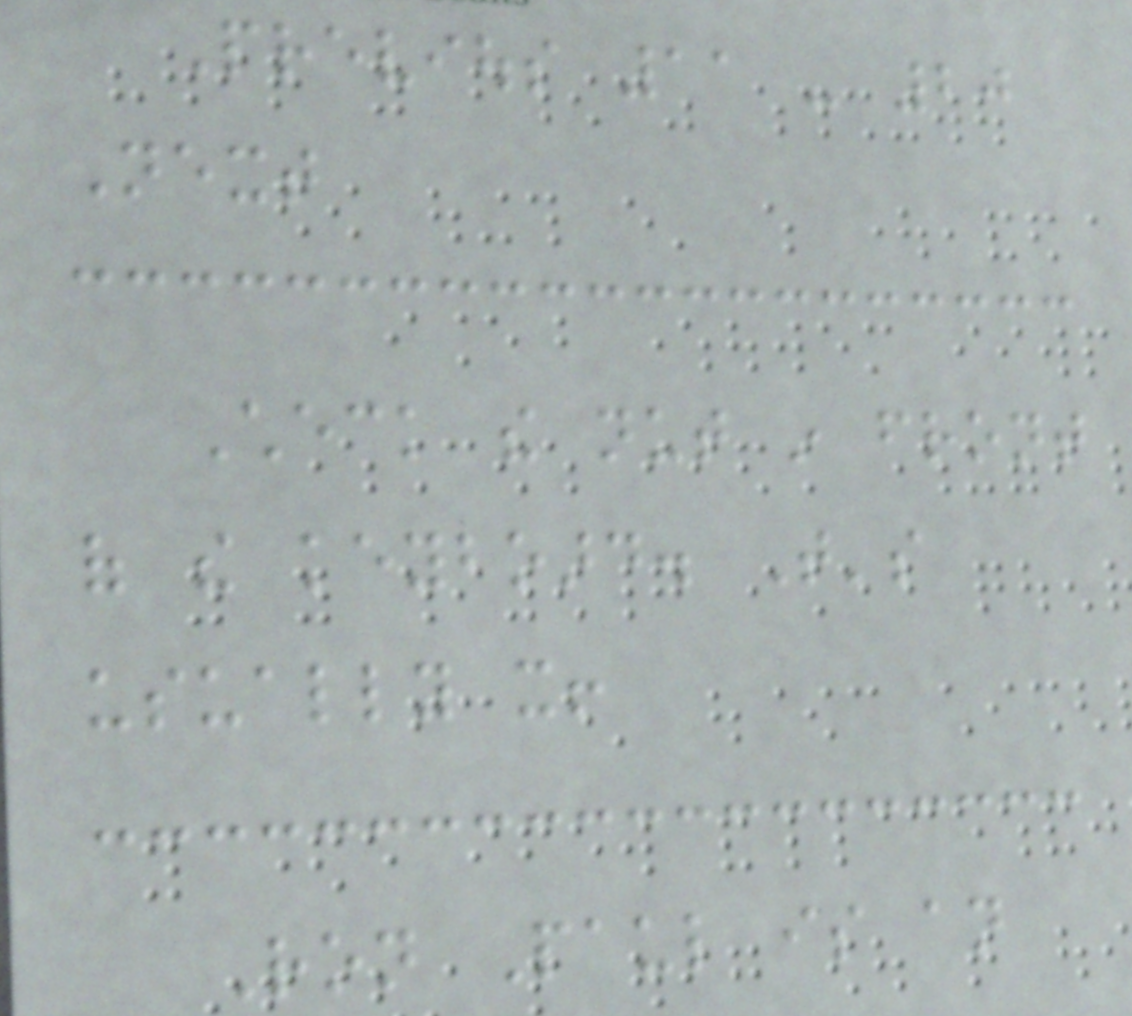Previous 11 - 20
Next
Check the nut in front
of the keyboard. That's
usually it!
Ron Paul is an
